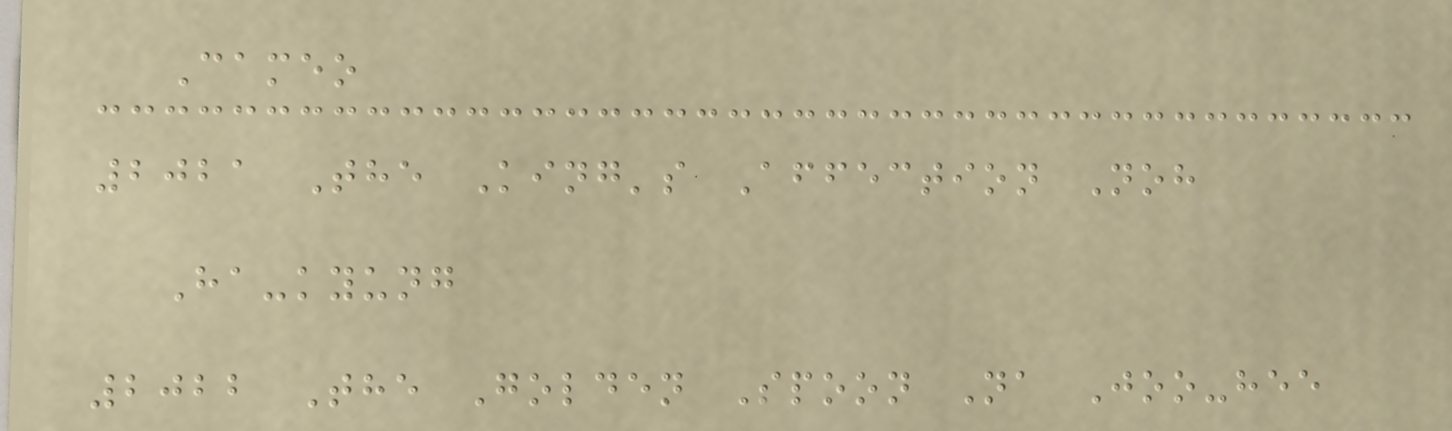Cameo
2021 The King's Affection Noh
Ha-kyung
2022 The Golden Spoon Na Joo-hee
